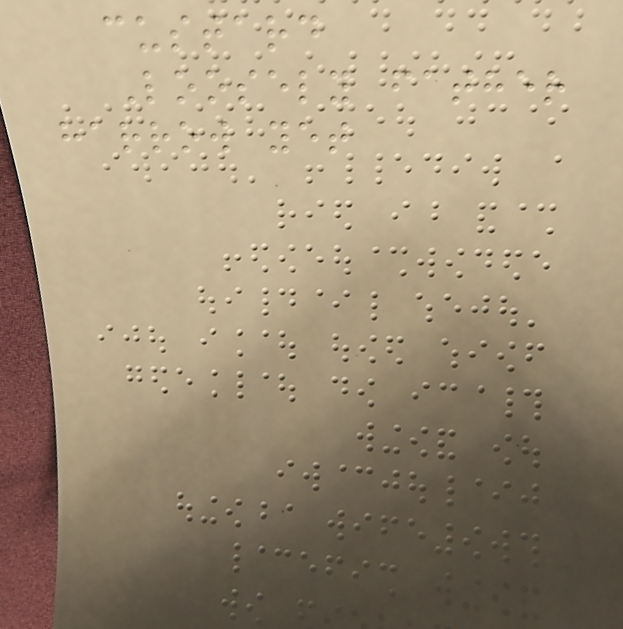custard
Loosely father
harrow yet
